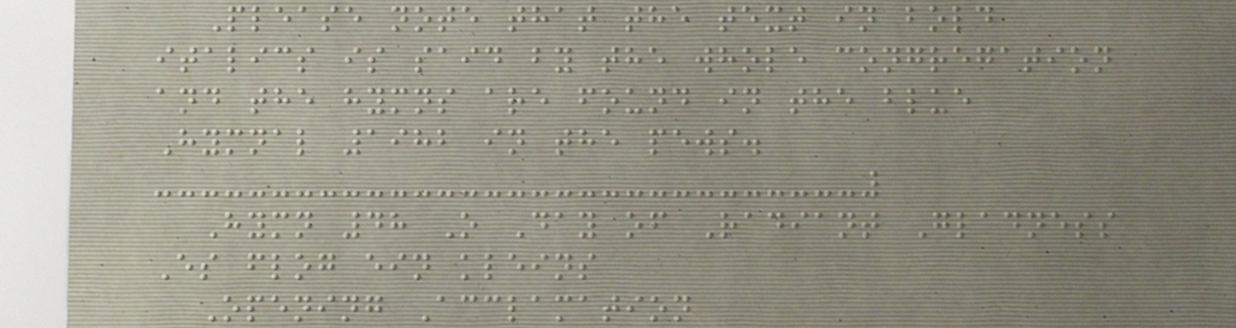Please note that the text in bold
italics is said by the whole congregation
and the hymns are found in the blue
Hymnal 1982 in the pews.
Hymn 48 O Day of Radiant Gladness
Es flog ein kleins
Opening Acclamation
